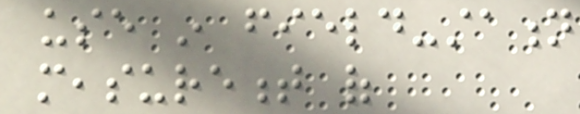use in field-station
measurement of
